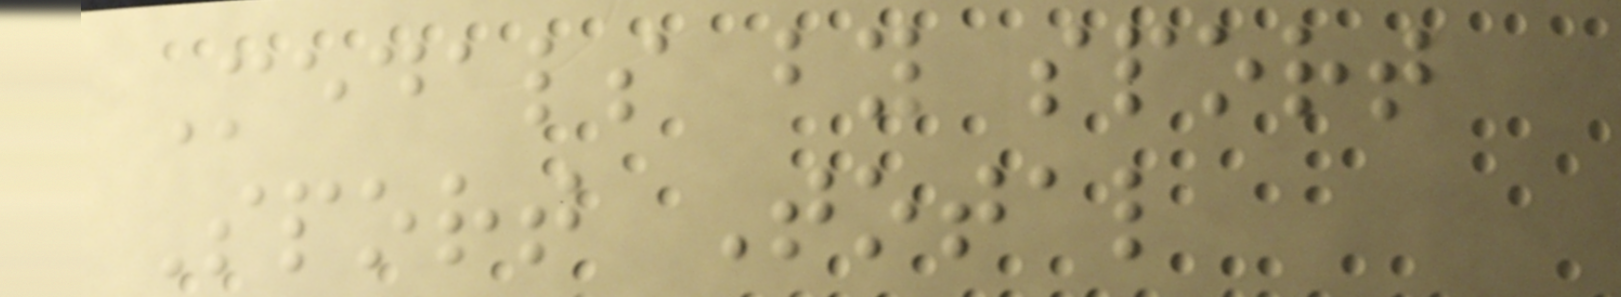Medals by sport
Sport Total
